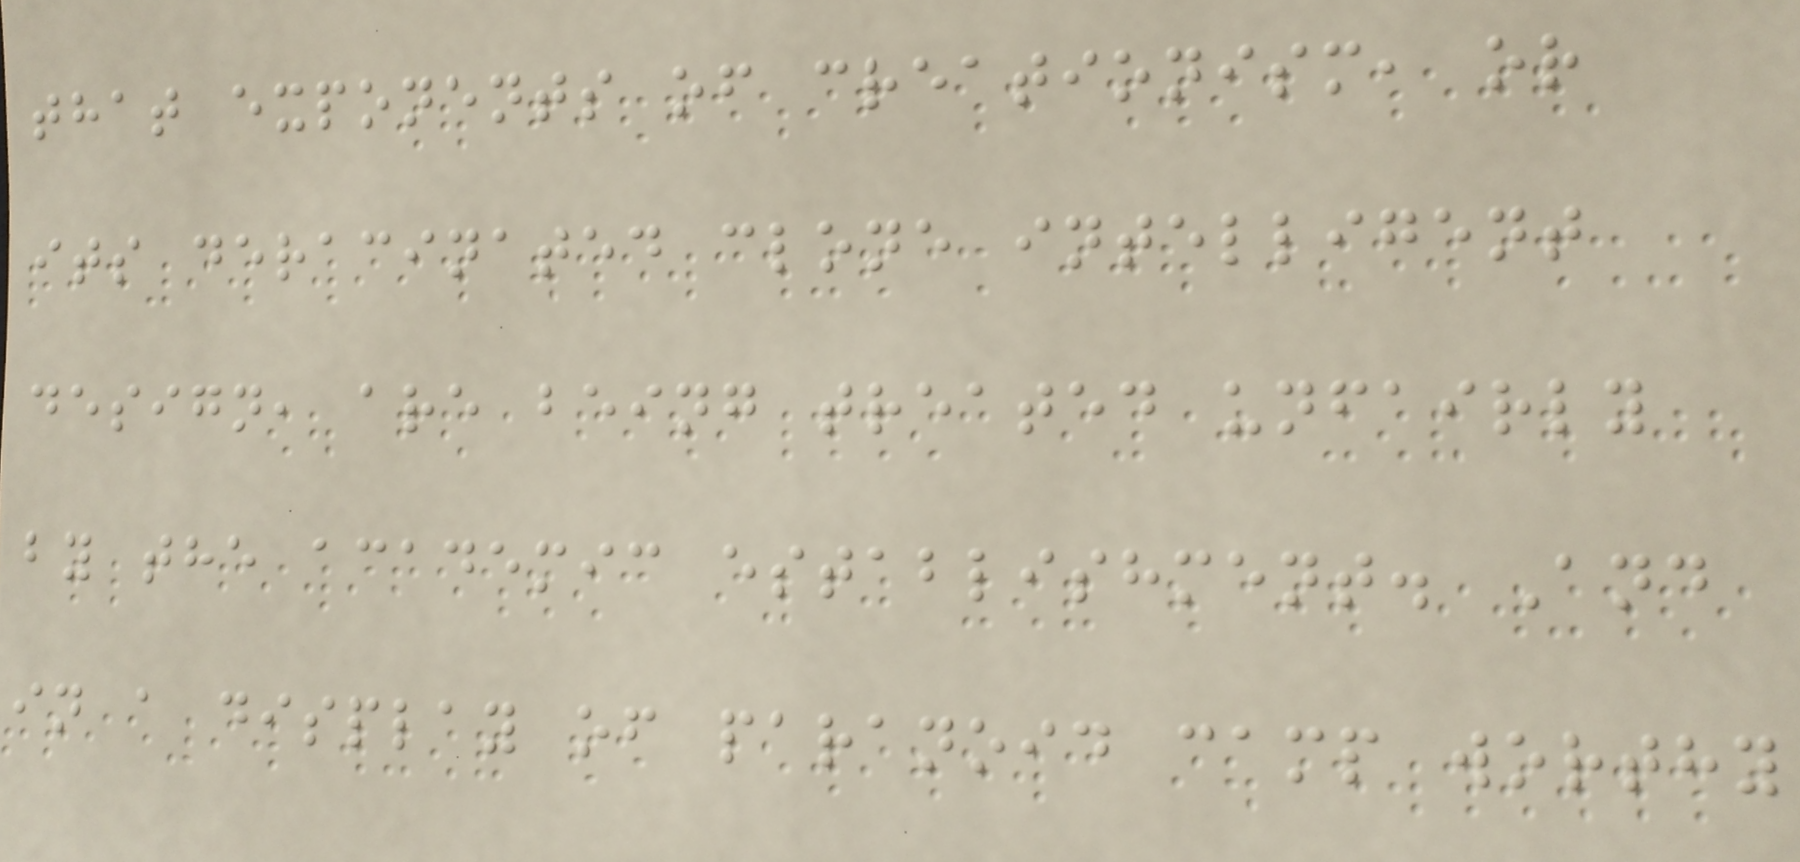that exponents of creationism, or
its deracinated clone intelligent
design, are being treated unfairly
by the academic establishment. And
in a display of paranoid camp worthy
